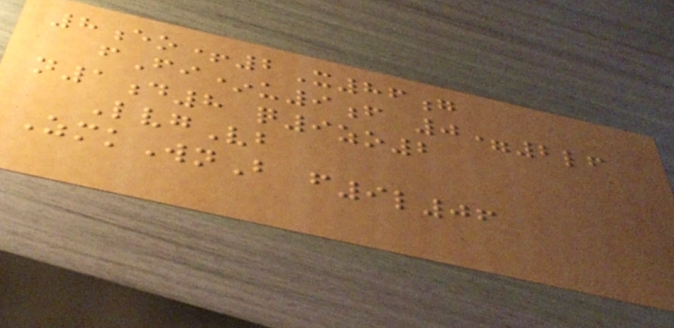8eo+2X86g
fFi*u9f 0=2lf
n1d8 q9zo2
LvgVb
ZmkWnB f9l06
